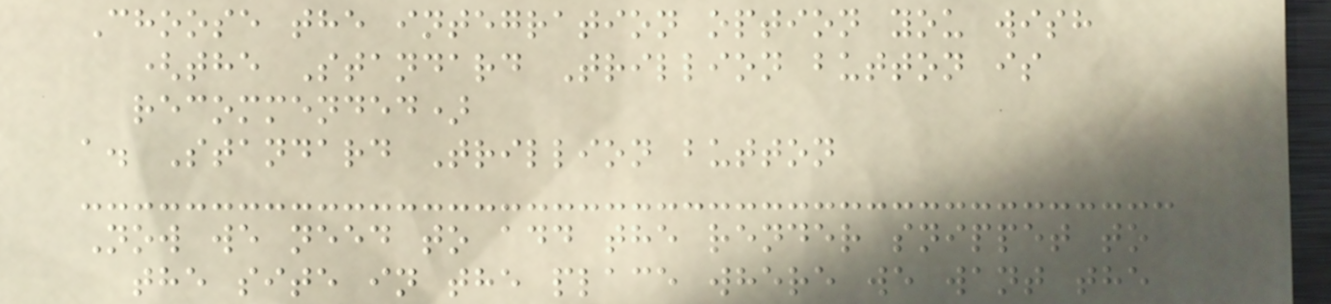Choose the integration option you wish
(the Standard Trillion button is
recommended)
a. Standard Trillion button
Now we need to add the render snippet to
the site in the place where we want the
